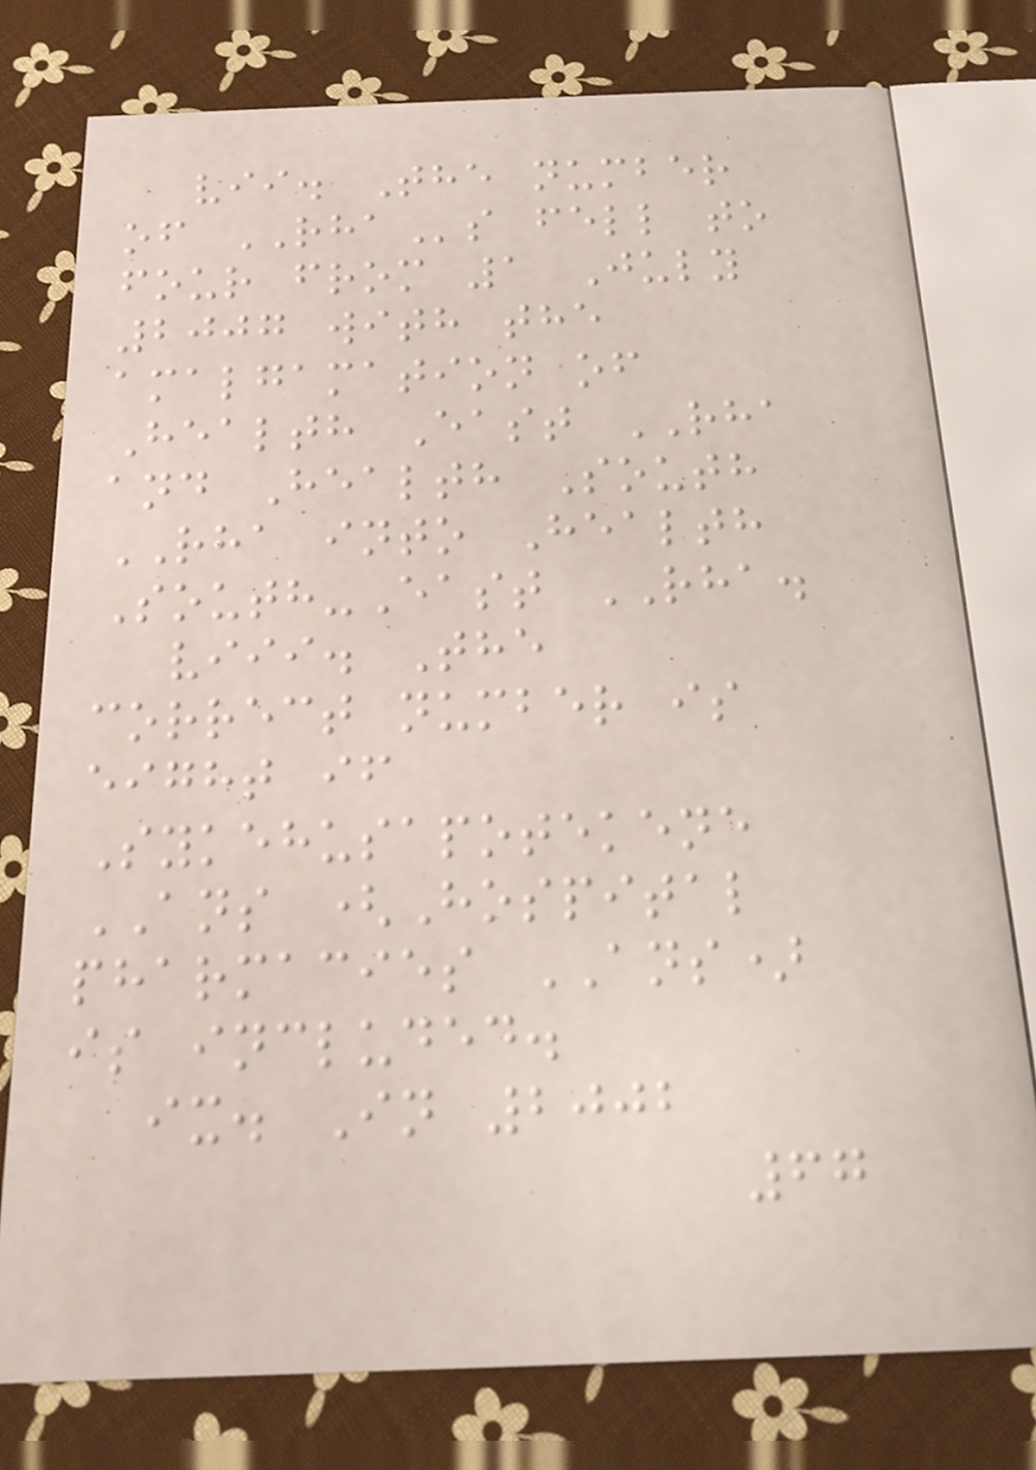vii. The number
of RHAs fell to
four from 1 July
2007 with the
amalgamation of
Health East RHA
and Health South
RHA into Health
South-East RHA.
viii. The
correct number is
eight if
Sykehusapotekene
ANS (Hospital
pharmacies ANS)
is included.
ix. In 2002
67
